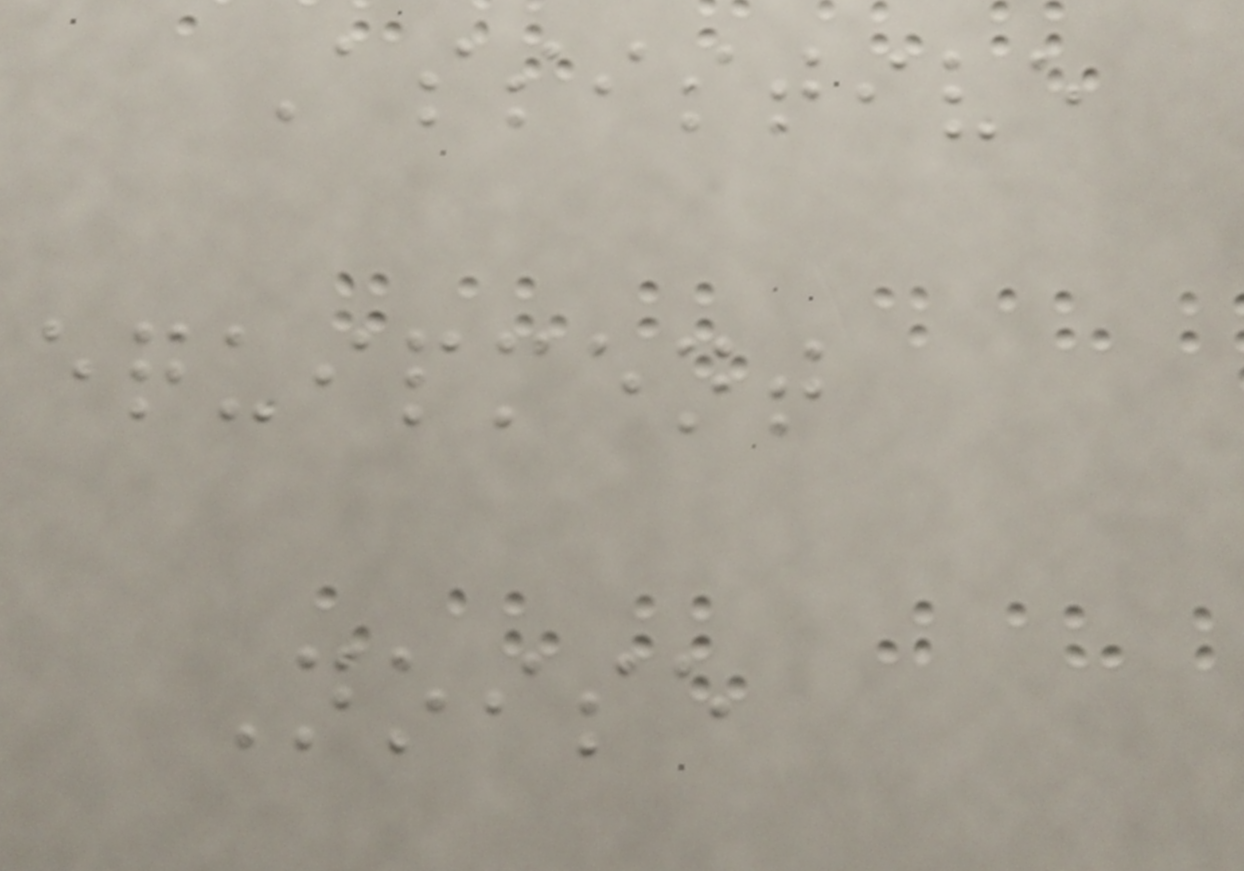Assistive
equipment
Noise
